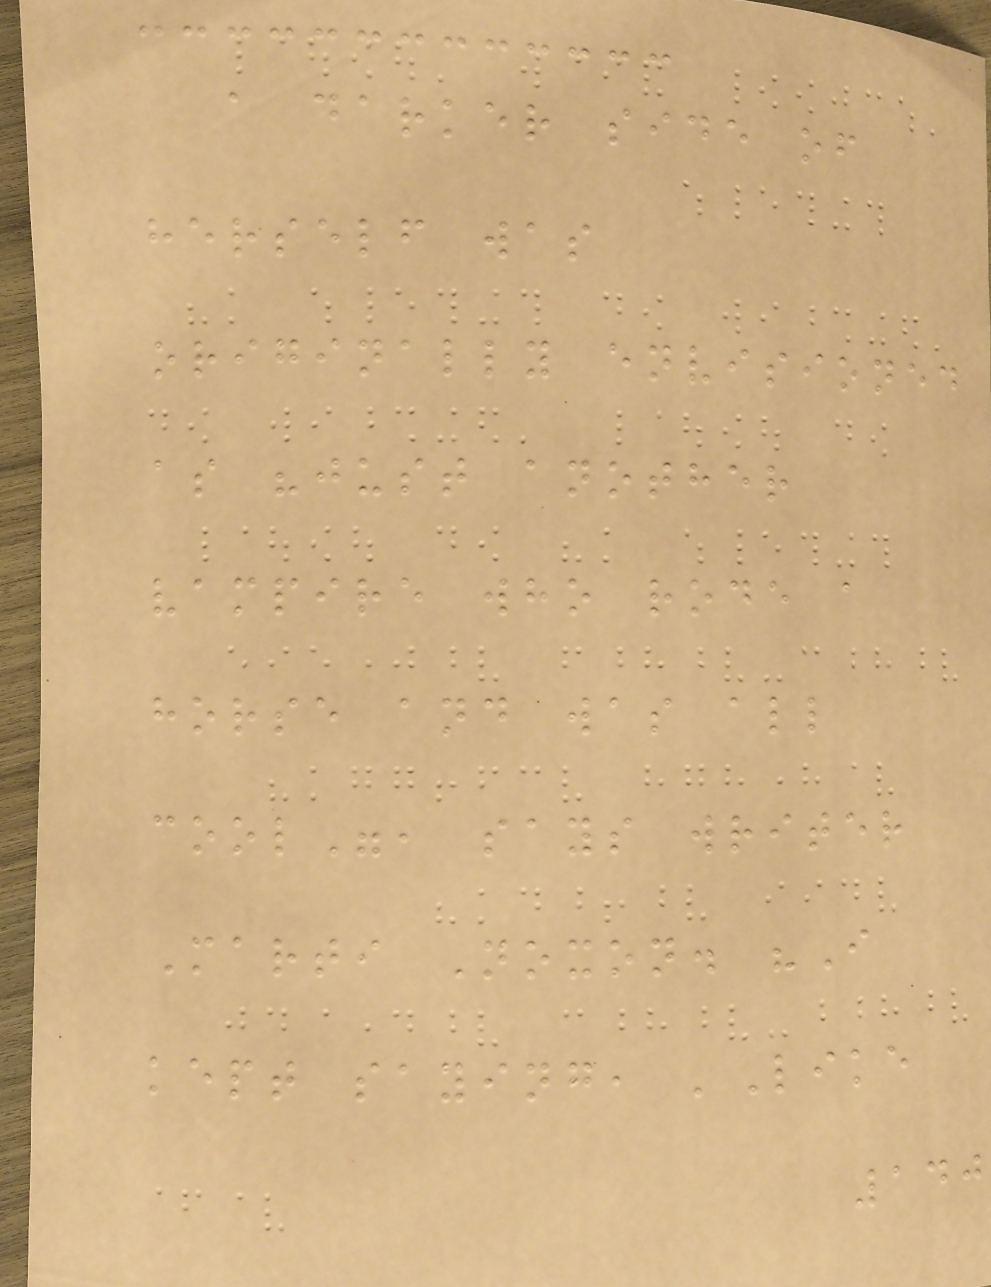a darker side of
herself was
originally envisioned
as "just another
vampire who rode a
horse and was all
cool", says writer
Marti Noxon. "I
kept saying, 'Like
140
